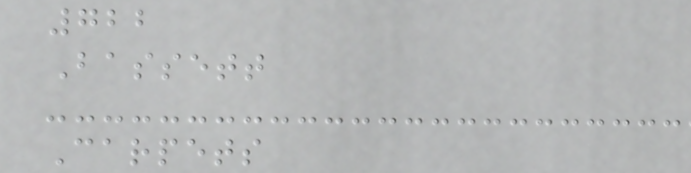722
Bassett
Carpets
